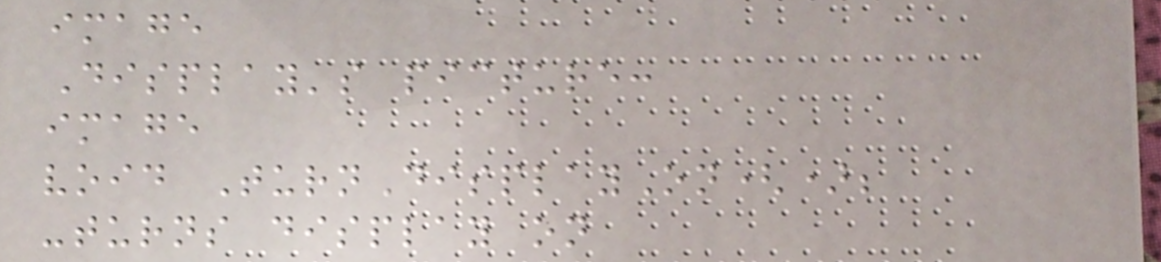image
Display's picture:
image
void TurnDisplayOn();
-turns display on
